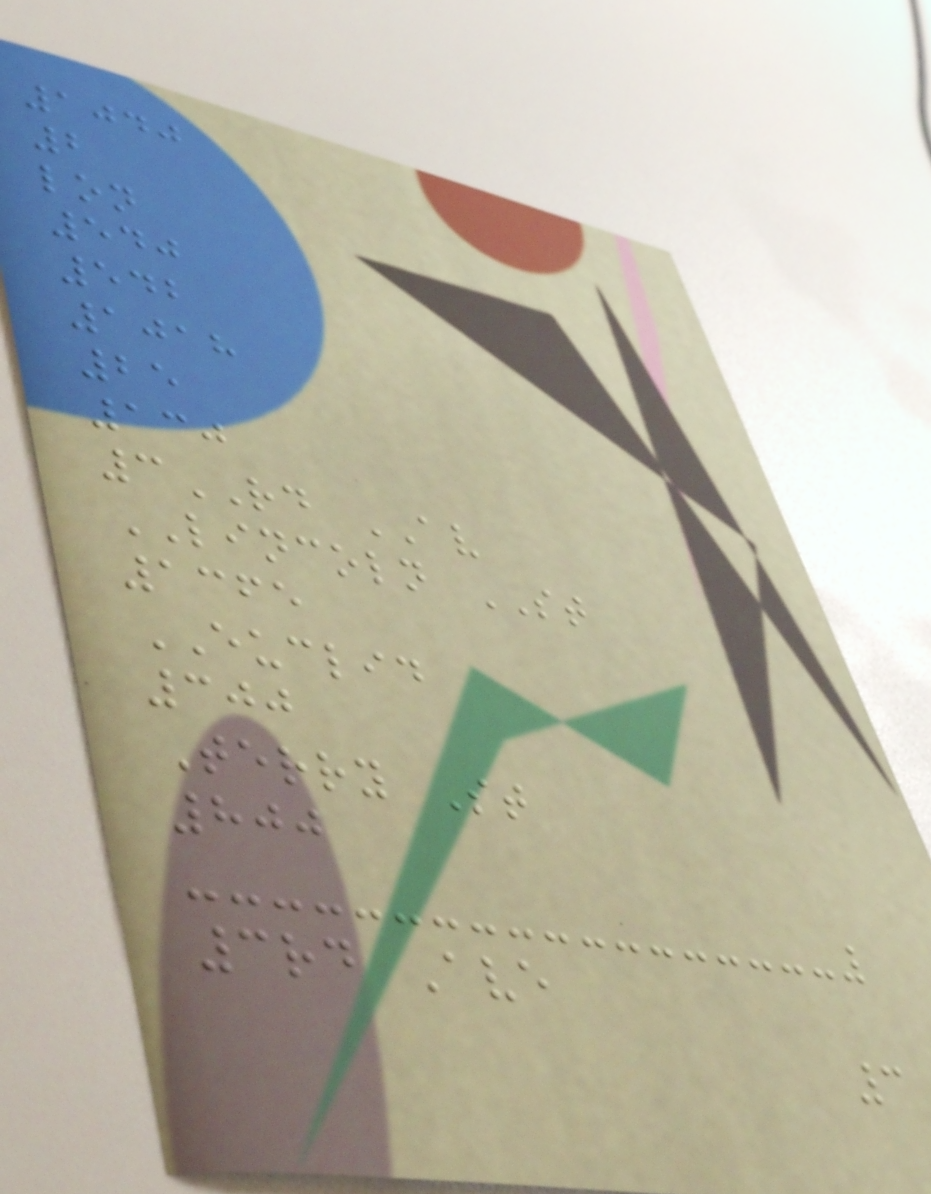1040
2
lon
540
542
1018
25
130
3RD AV
LINCOLN ST
1365
EUCLID
300
Terry St
800
3rd Ave
3
